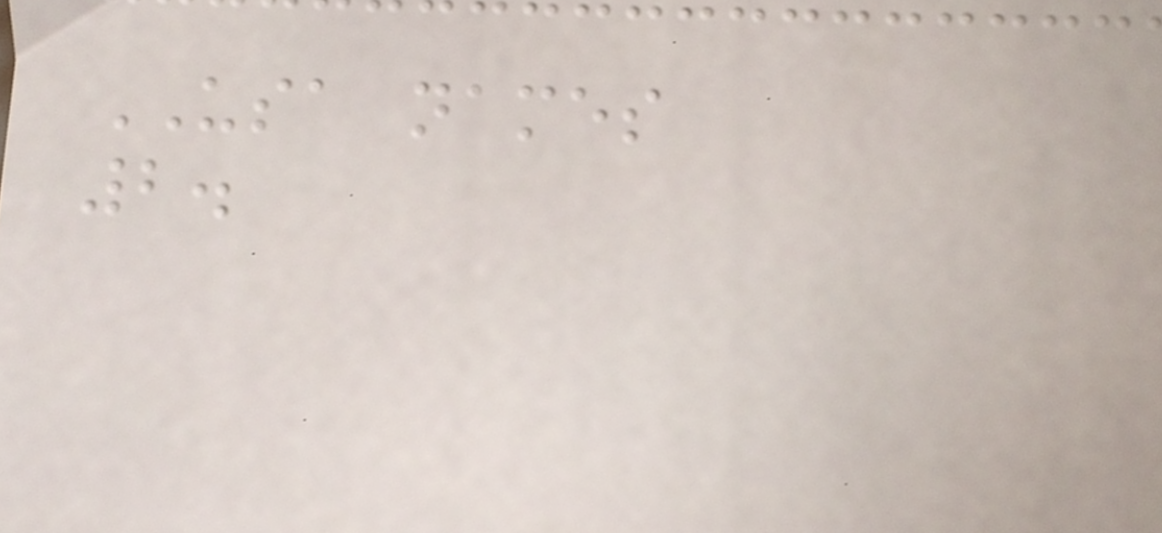USA names
2.
